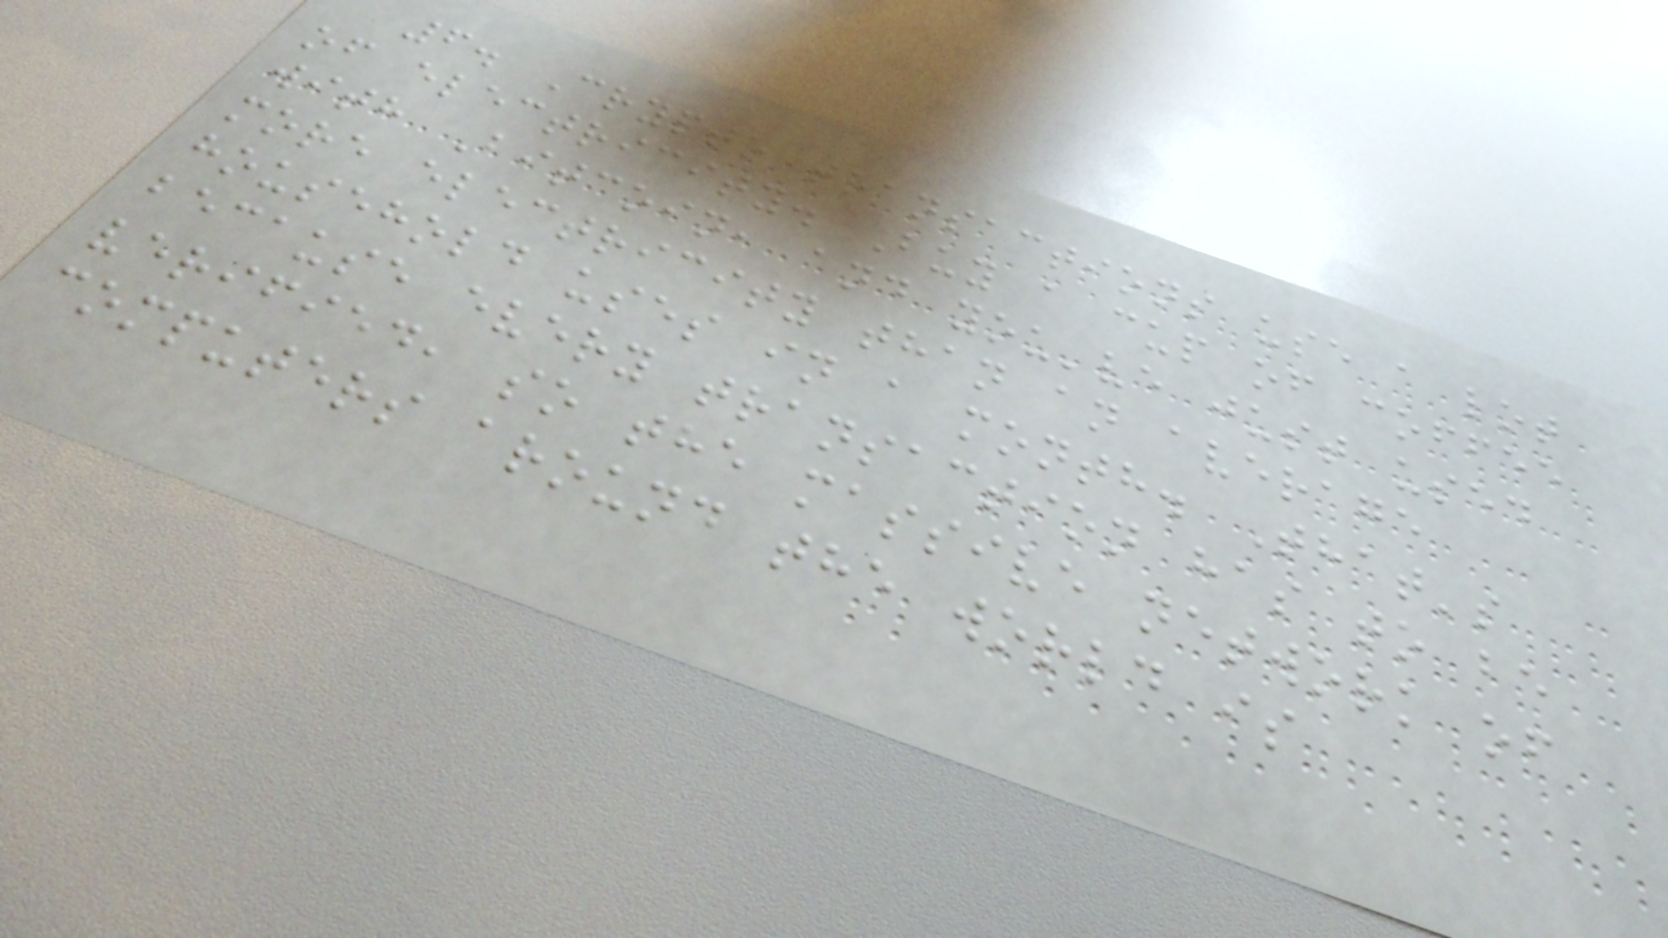6. Crypto transactions use a lot
of electricity. Buy a cup of coffee
with Bitcoin, and you've just used
more electricity than an average
household uses in a month. That's
because every transaction has to be
verified, so the massive network of
computers around the world is
